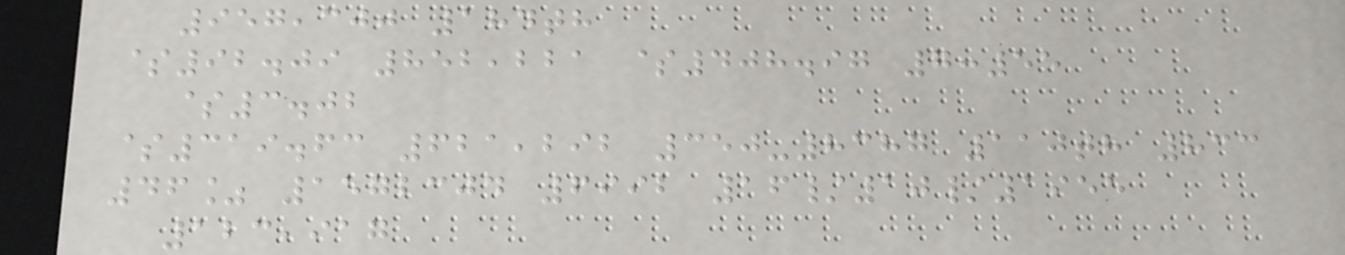957,300 184th
$92.09 852,221 $408.97 7:55
$3.02
$319.63 621,292 350-8387 110th 833
46% 1572304 6992 16/10/1955
123,917
